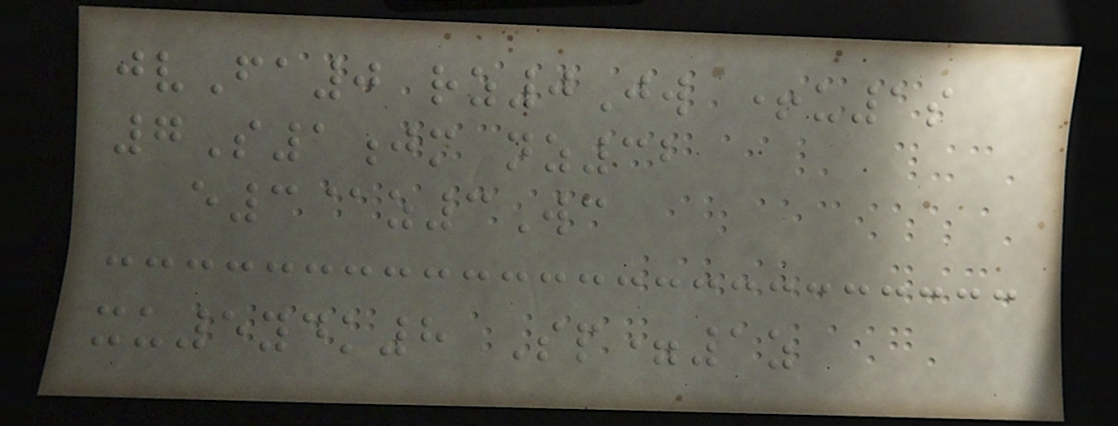jvFa0 rz0Jw +u1s
7S1jm nz32
e3@z3Wc
xu5ydk8 Sp=1z
